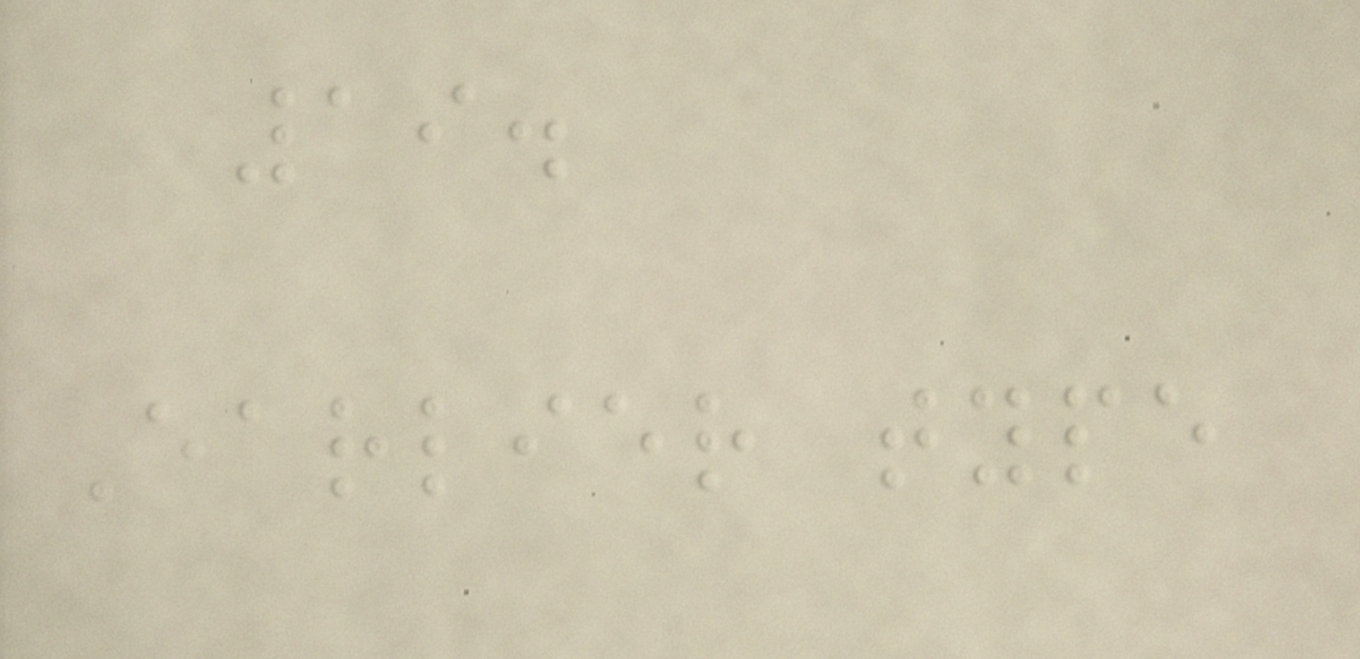19.
Earlier type
